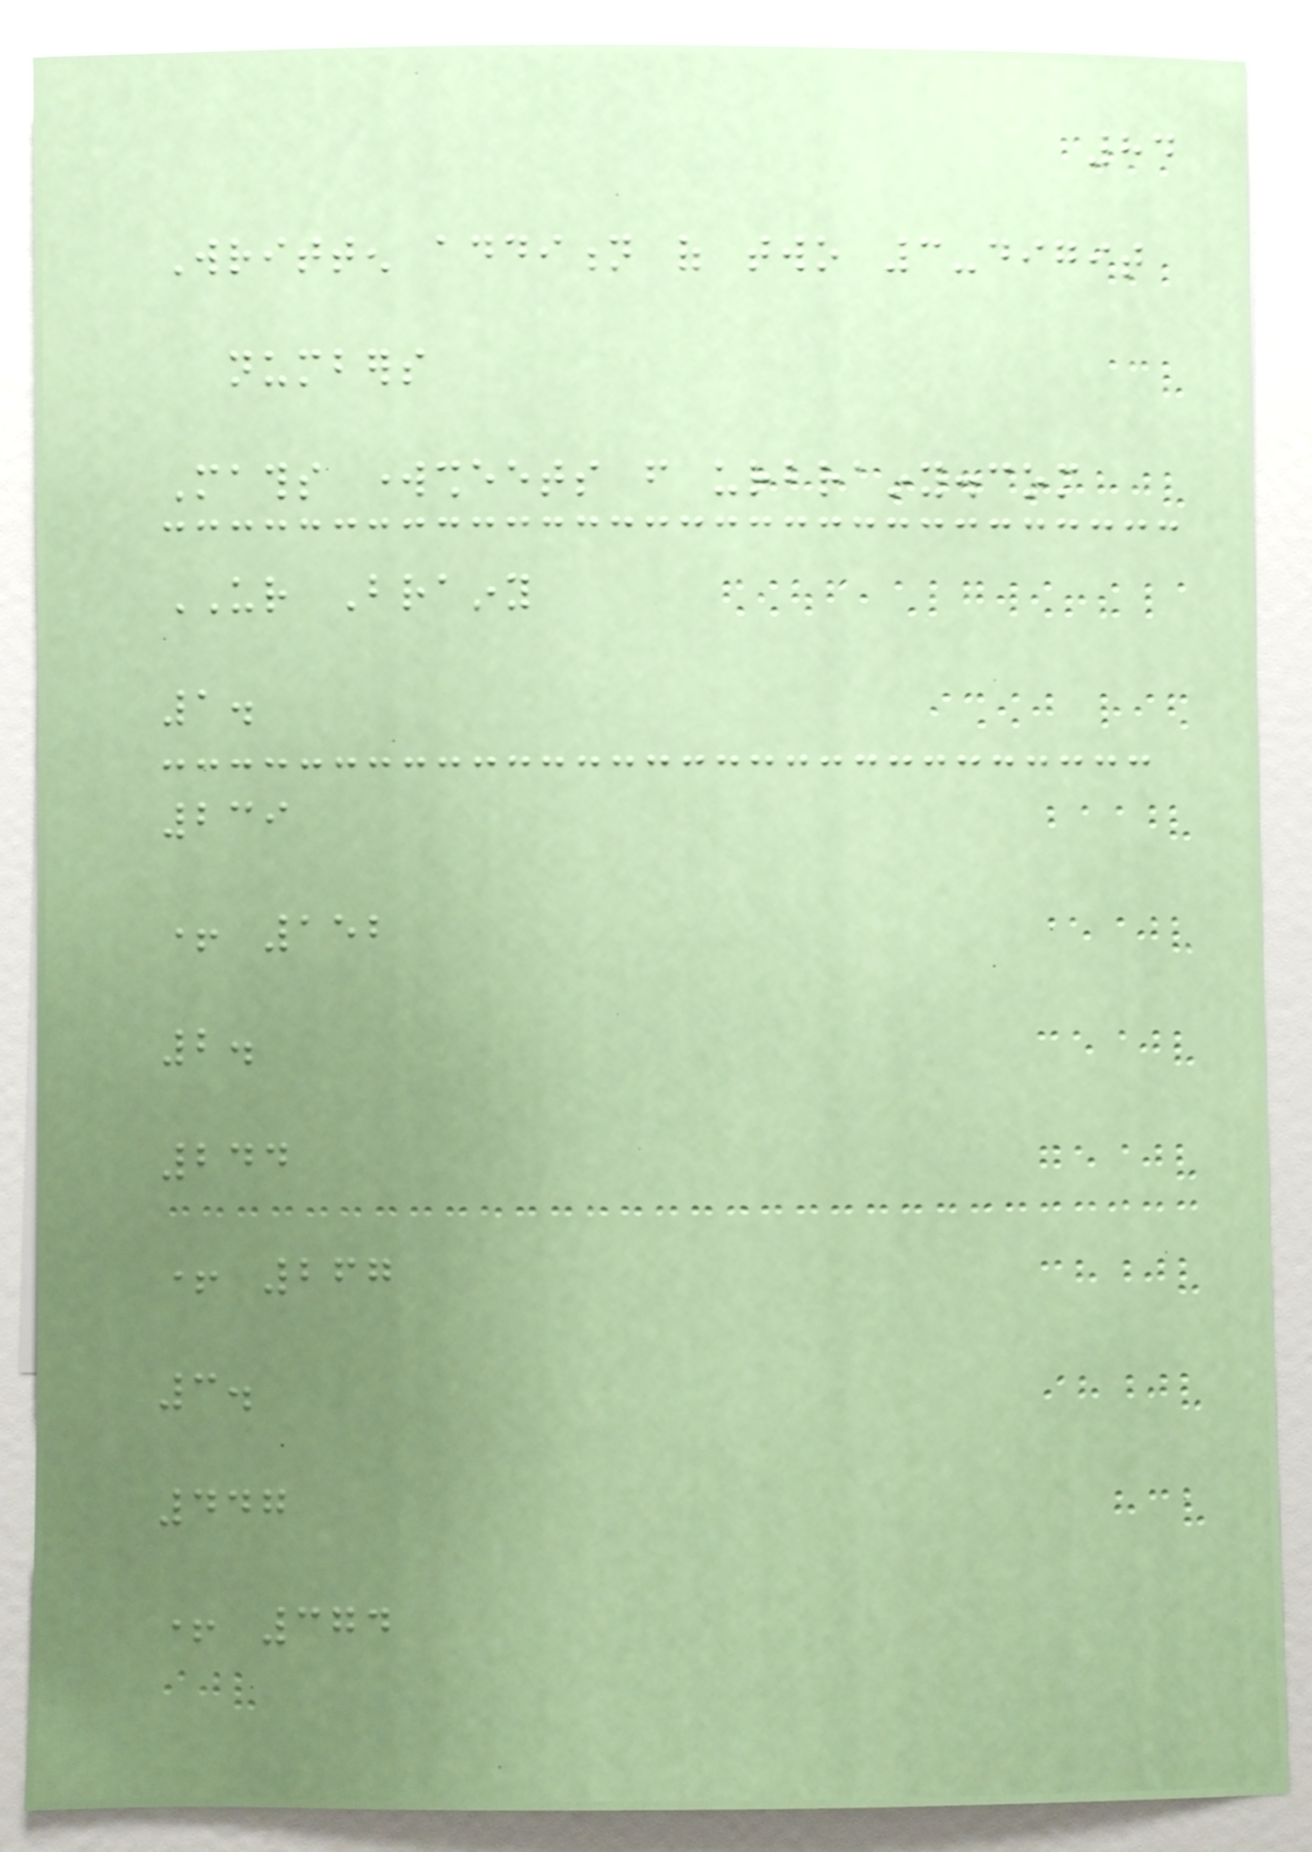84
Written addition of two 3-digit
numbers
Maths worksheets from urbrainy.com
UR Brainy
1.
239
+ 152
2.
244
+ 267
3.
447
+ 374
